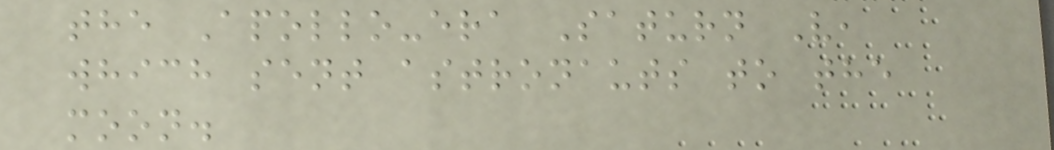the Apollo-era Saturn V,
which sent astronauts to the
moon.
